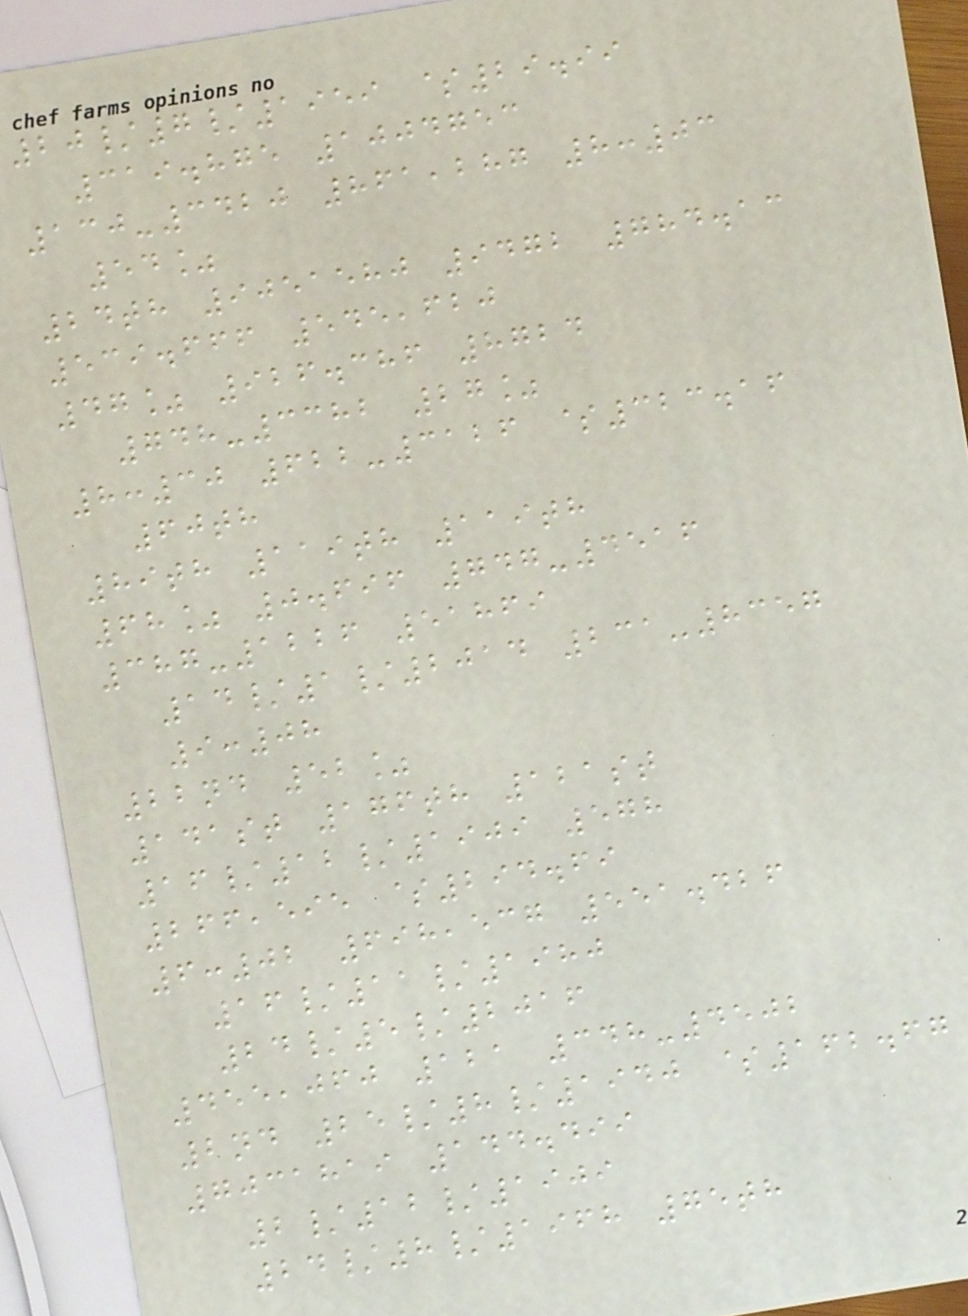20/7/1959 $29.99
319.875 1004753
130-3420 861,287 8:03
54%
24th 9051580 9472 784.13
539.666 545,620
47% 926.386 8724
748-3382 27%
8:30 622-3126 $323.16
60th
89th 119th 119th
68% 0.696 747-4516
387-1226 51869
14/1/2014 231-8357
9:08
22nd 52%
141st 176th 121st
16/12/1909 578
266,595 $294.69
6:02 698,537 551.426
16/11/1980
24/5/2016
455,060 121 348-4502
2nd 25/8/1940 $162.67
7031819 144.499
2/12/1909
24/8/1968 75th
